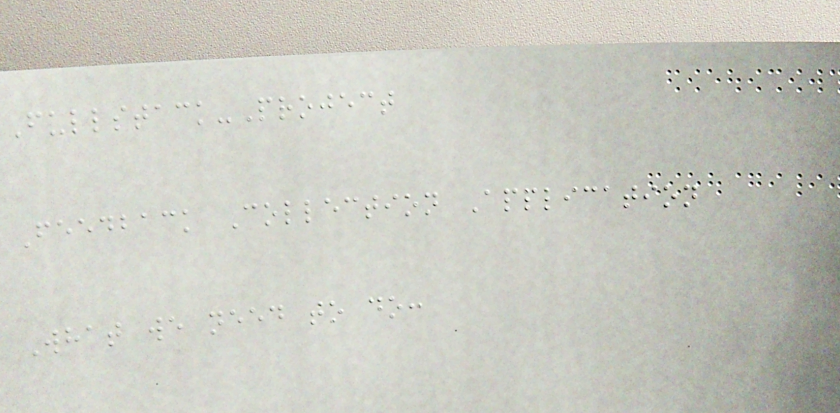Fullstack-Project
Feedback Collection Application
What we need to do:
